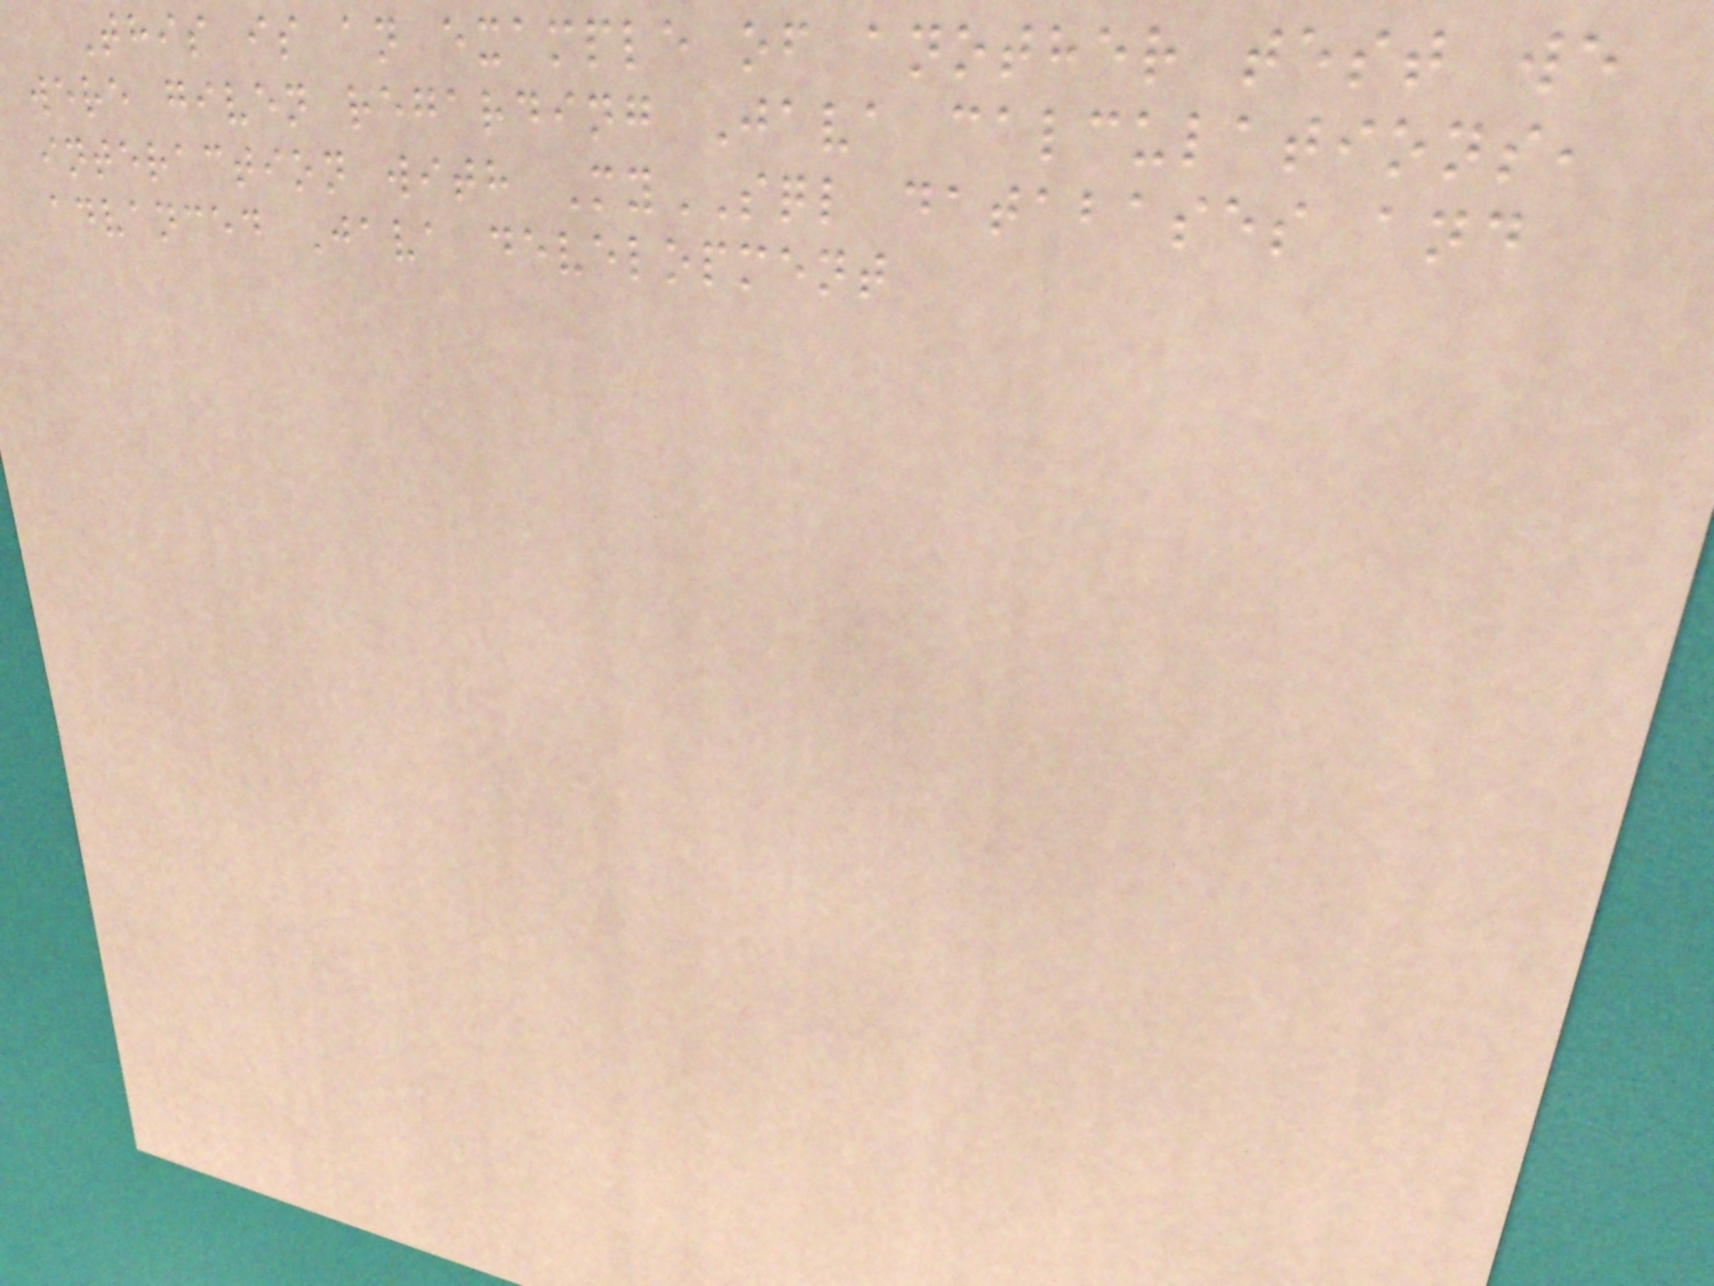This is an example of another test we
were given regarding Java calculations,
interaction with MySQL databases and
advanced Java development
